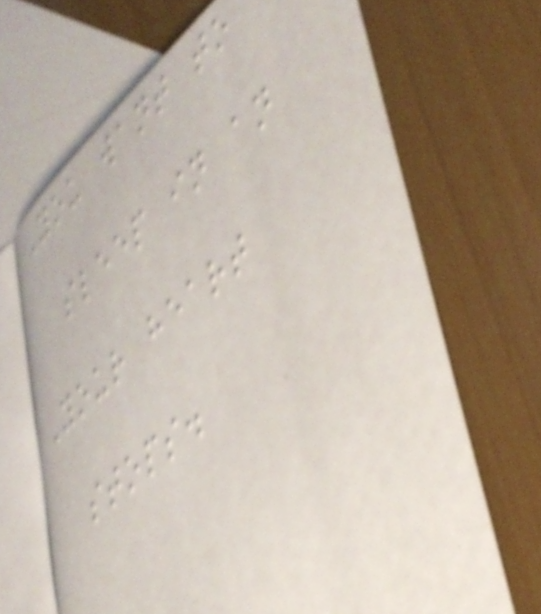You want to
sleep in an
Your heart
stops.
